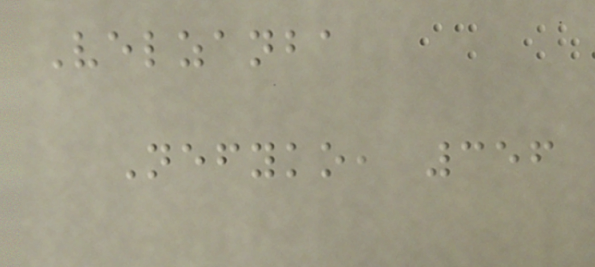Velzanba
Nefyko, 356
